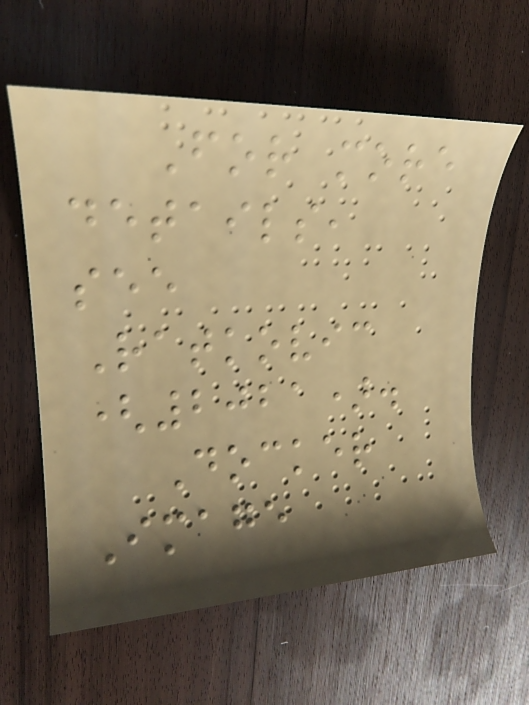For more
details,
see
Ratkovic
(2021).
Docker
Image
